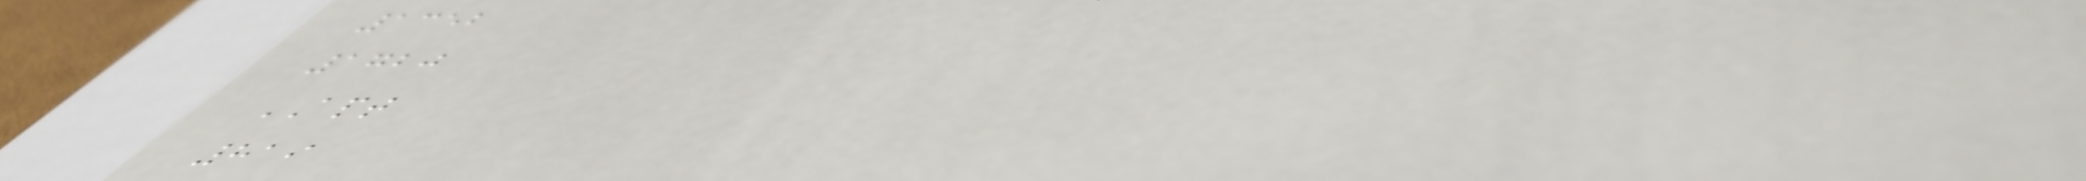1352
1720
APT
819
